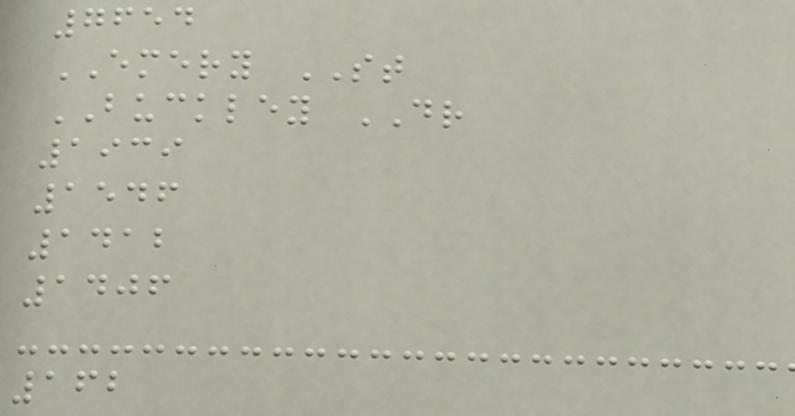7654
EMERY ST
BUCKLEY DR
1939
1546
1412
1406
162
